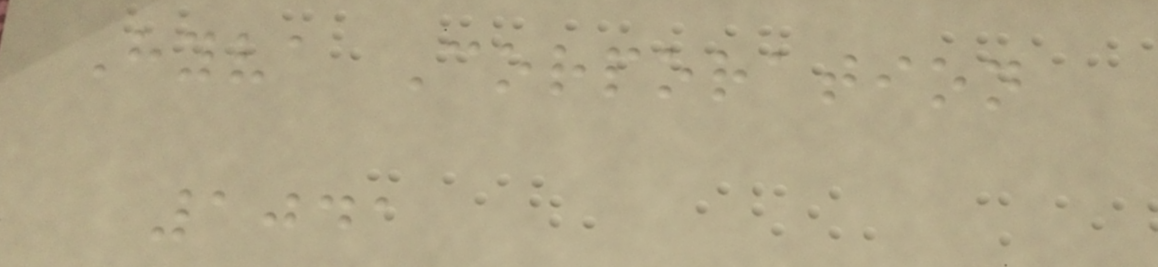Hyva Corporation
1041
